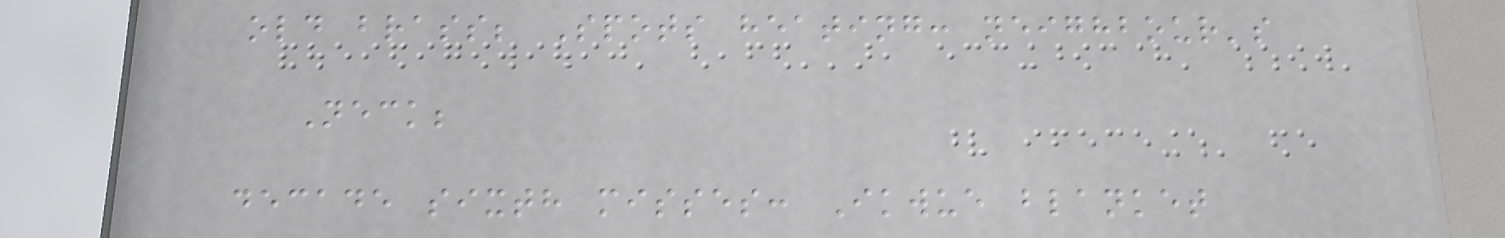old brass; Spots heating: neighbour's
Neck;
decade sixth misses: Ikwue blanket
